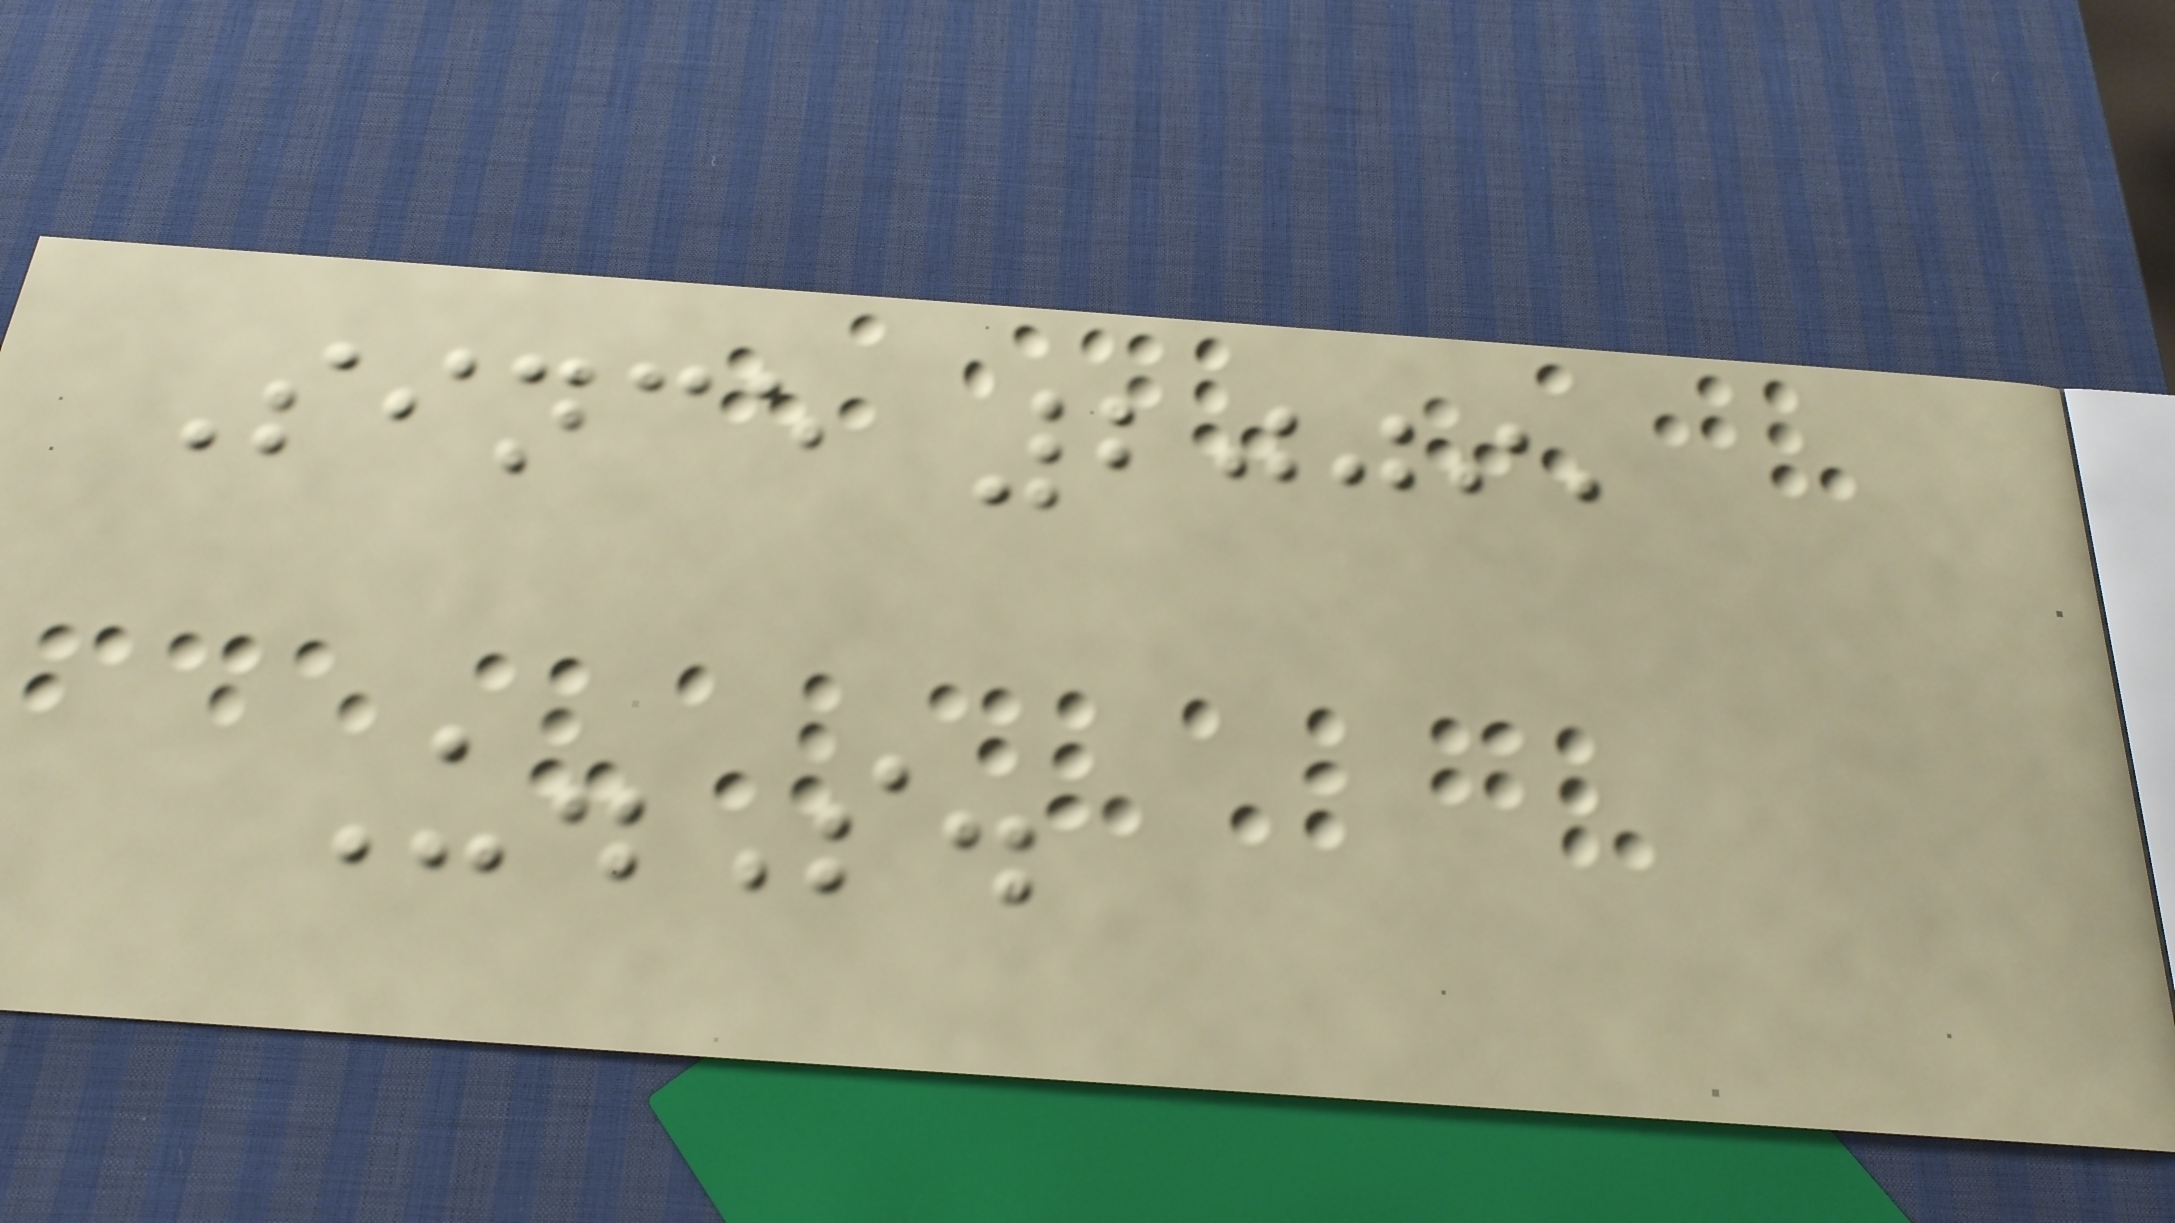Since 2009,
U.S.
